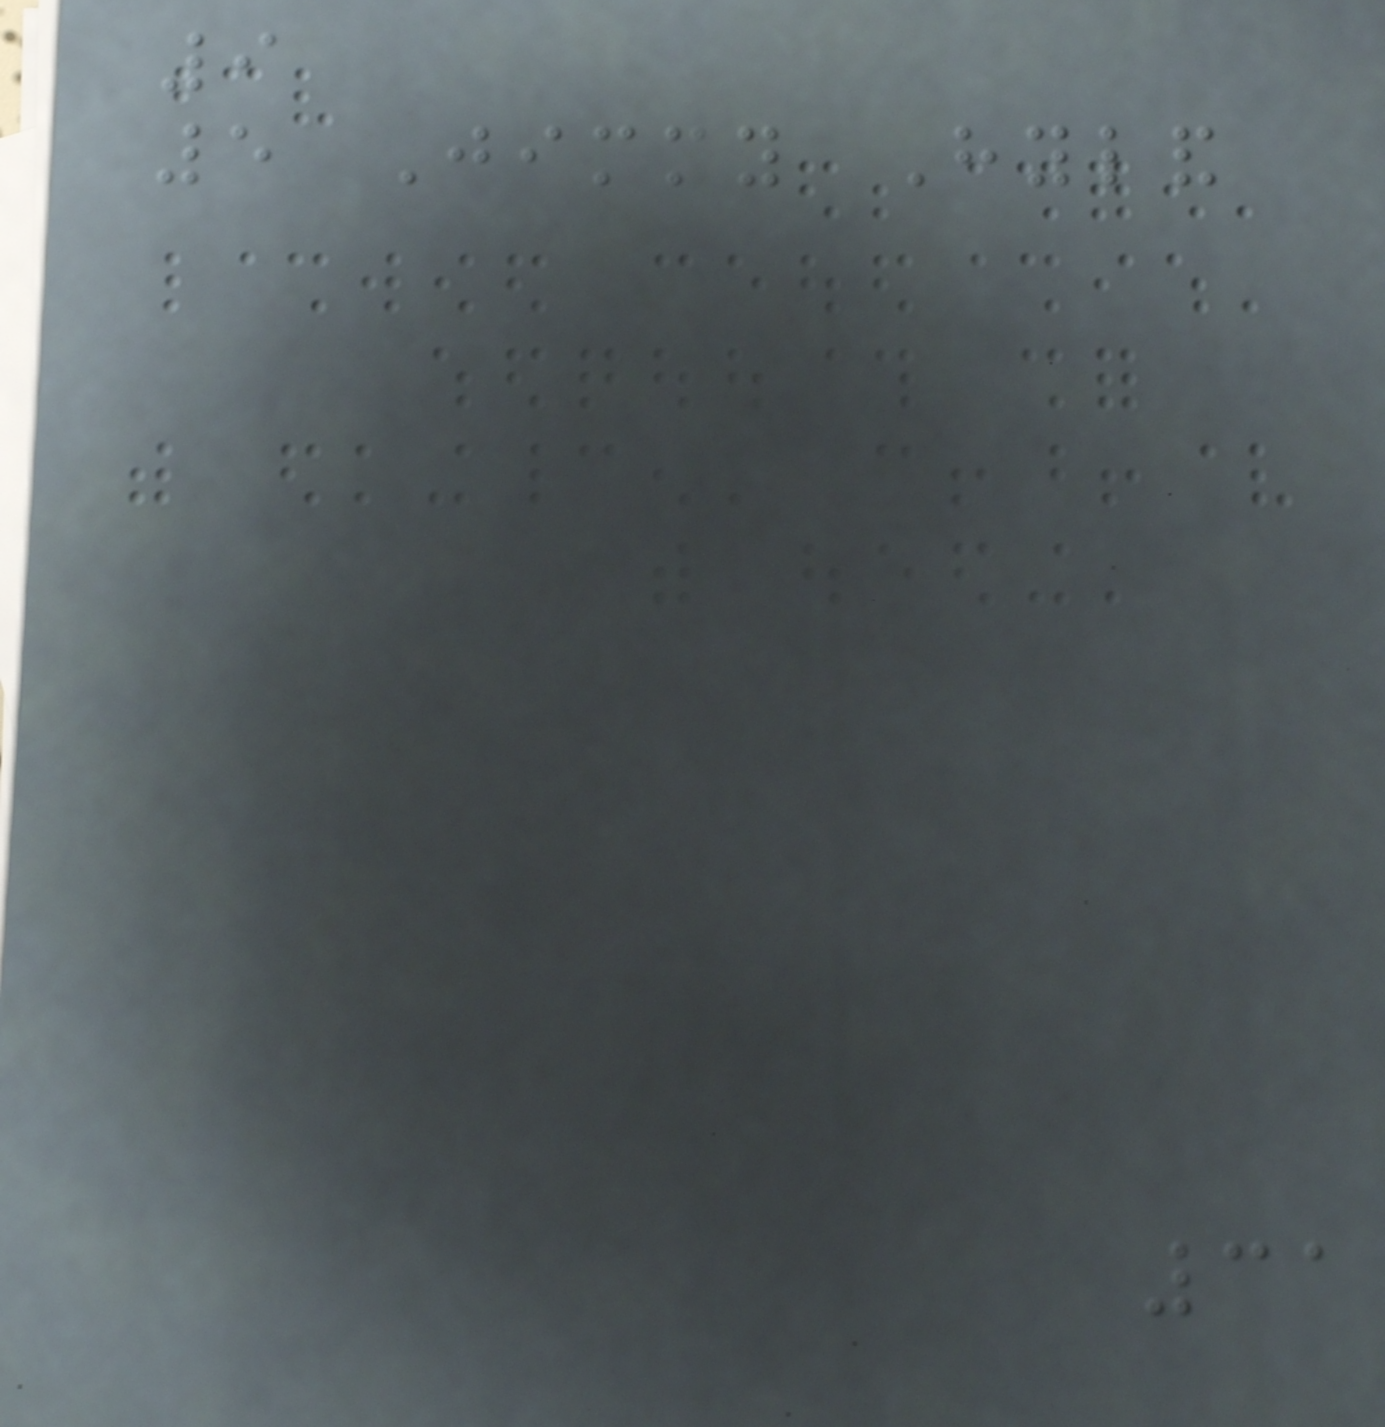9
5 Jimmy Hyland
31
